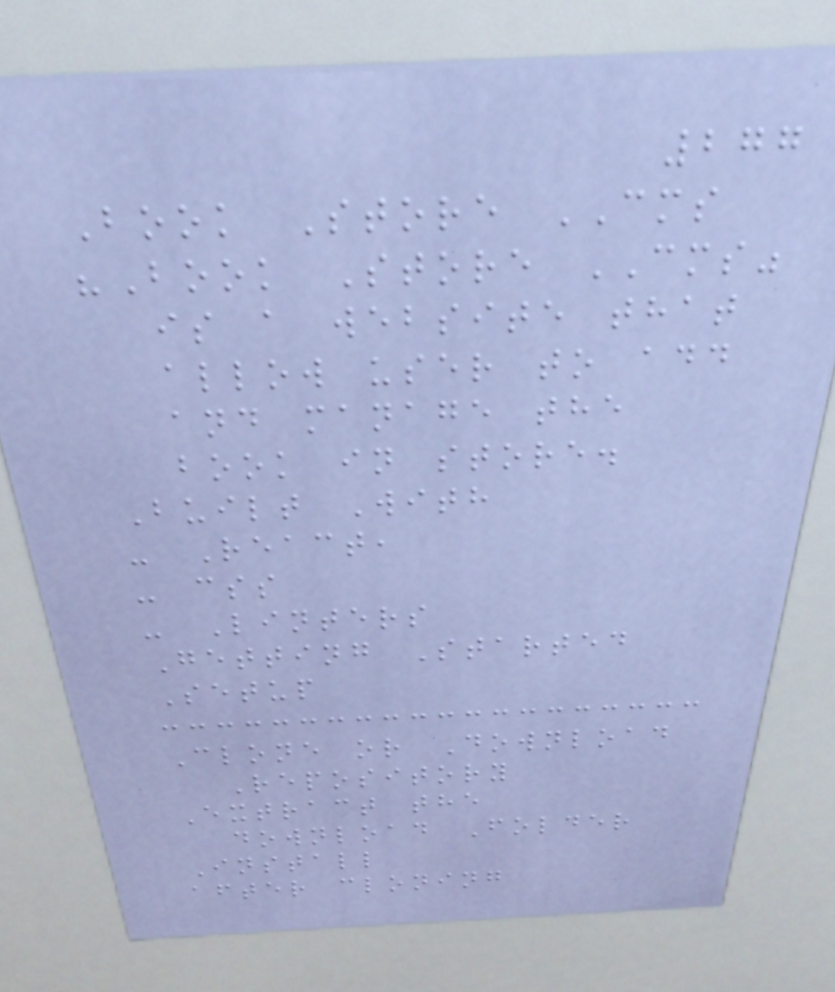277
Book Store CMS
"Book Store CMS"
is a website that
allow user to add
and manage the
book in store.
Built With
- React,
- css
- Linters
Getting Started
Setup
Clone or Download
Repository
Extract the
download Folder
Install
after cloning
